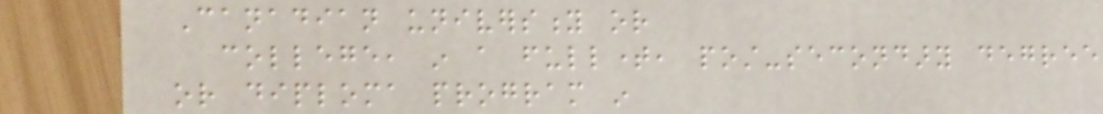Canadian university or
college, in a fulltime, post-secondary degree
or diploma program in
